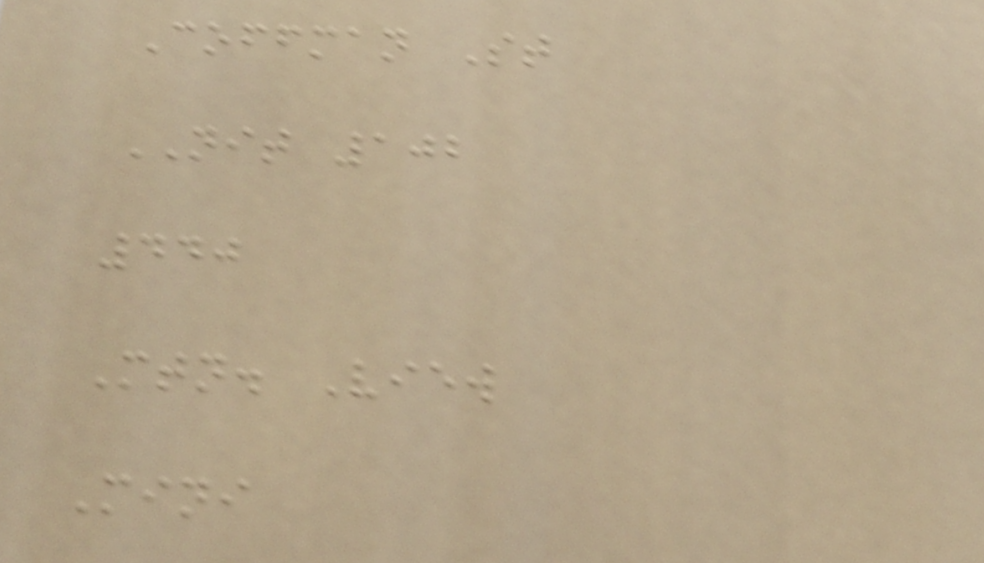Coffman St
NIT 102
440
Mtn. View
Mini
